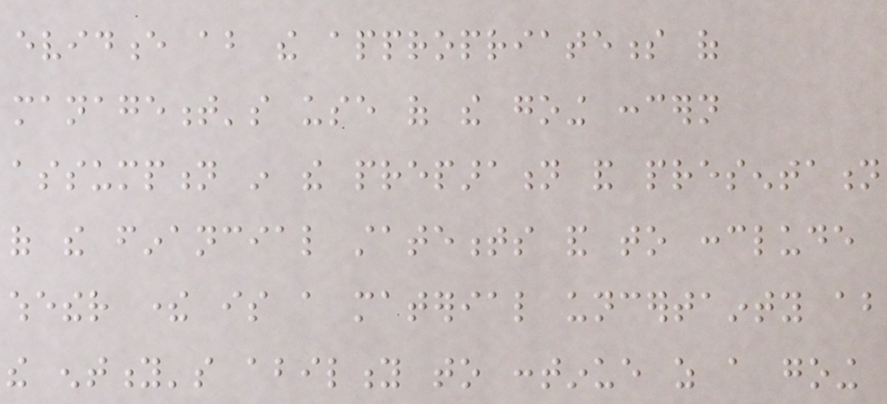evidence about the appropriateness of
management's use of the going concern
assumption in the preparation and presentation
of the financial statements and to conclude
whether there is a material uncertainty about
the entity's ability to continue as a going
